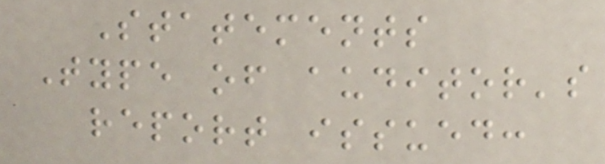Statements
Type of auditor's
report issued:
